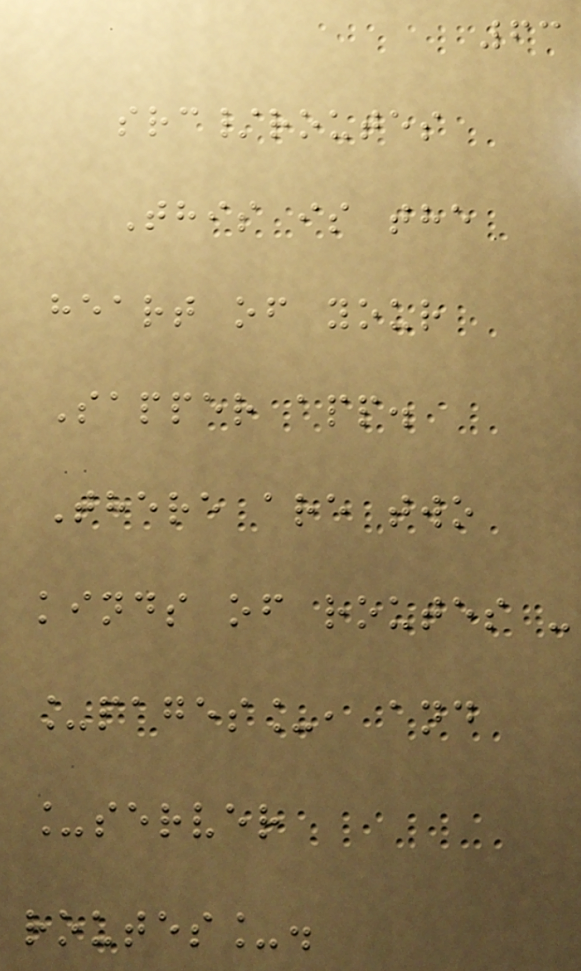63
src/routes
This is the
heart of your
Sapper app.
There are two
kinds of routes -
_pages_, and
_server
routes_.
